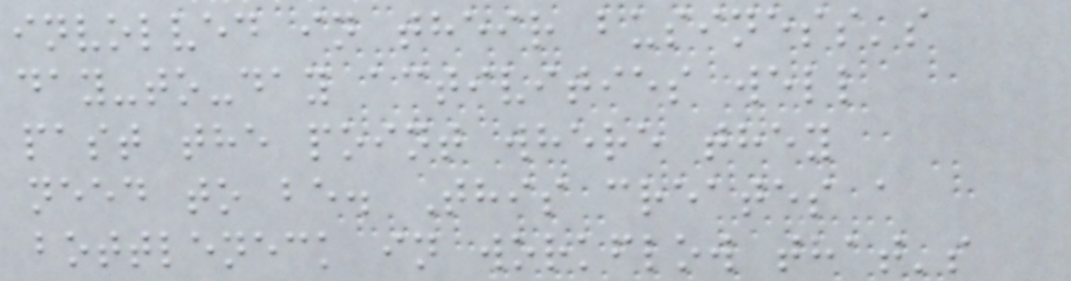involved in their business's
day-to-day activities well
past the point where they
need to be. This creates a
bottleneck in workflow that's
